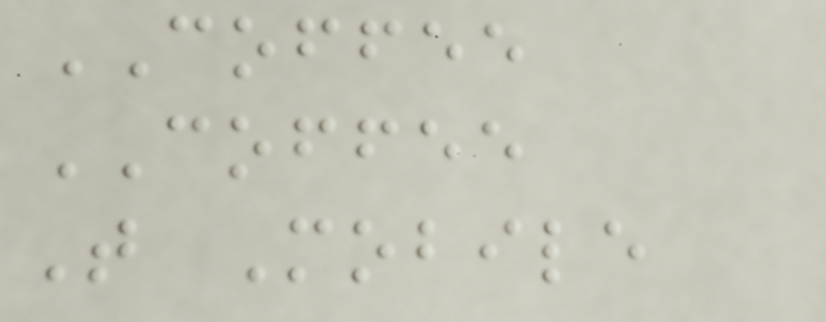COFFEE
COFFEE
T Mobile
